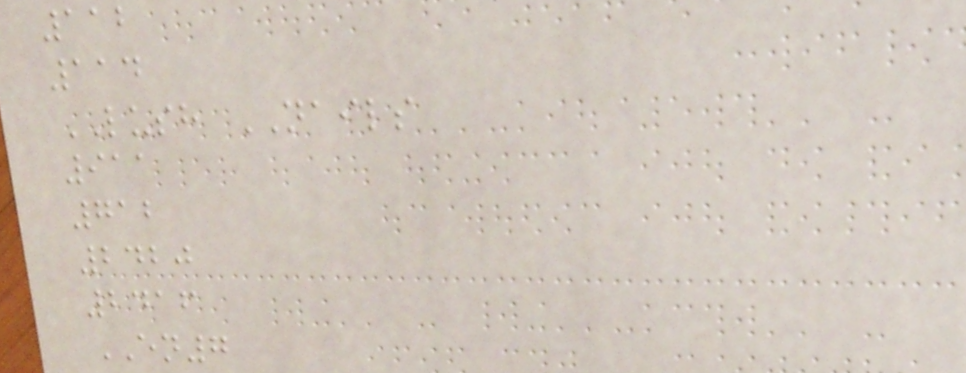112
114
LUSH NAILS
911
712
2420
2416
EN7
